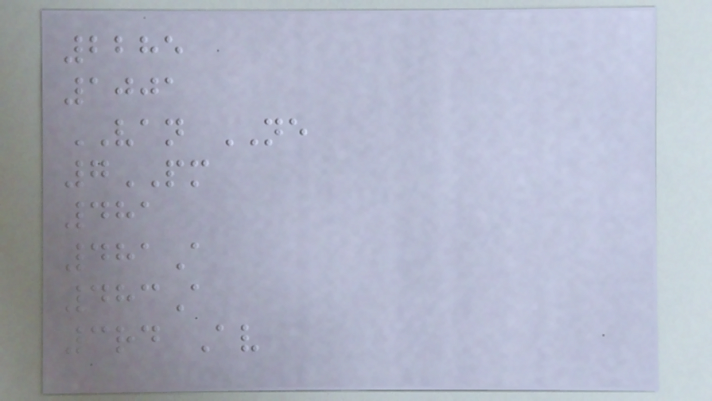2285
1001
VAN NE
7PM
481
481A
483A
3rd Av
